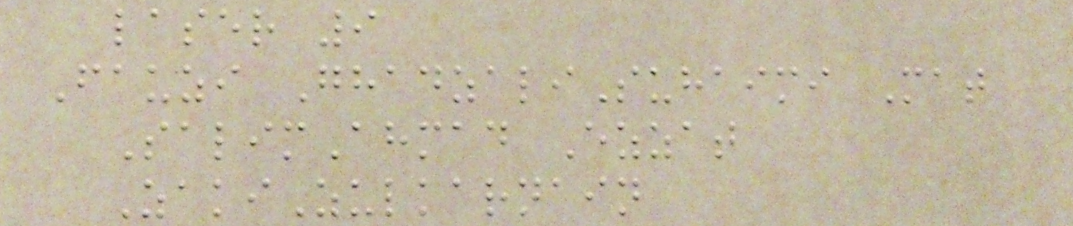laser 9
Fauzi GhadzaliSuhaimi Mat
SalimAhmad Ezzat
ZakiZulkarnain
